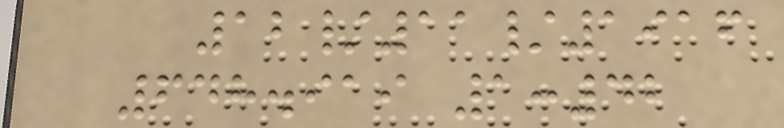12/11/1916
648.919 1:42
